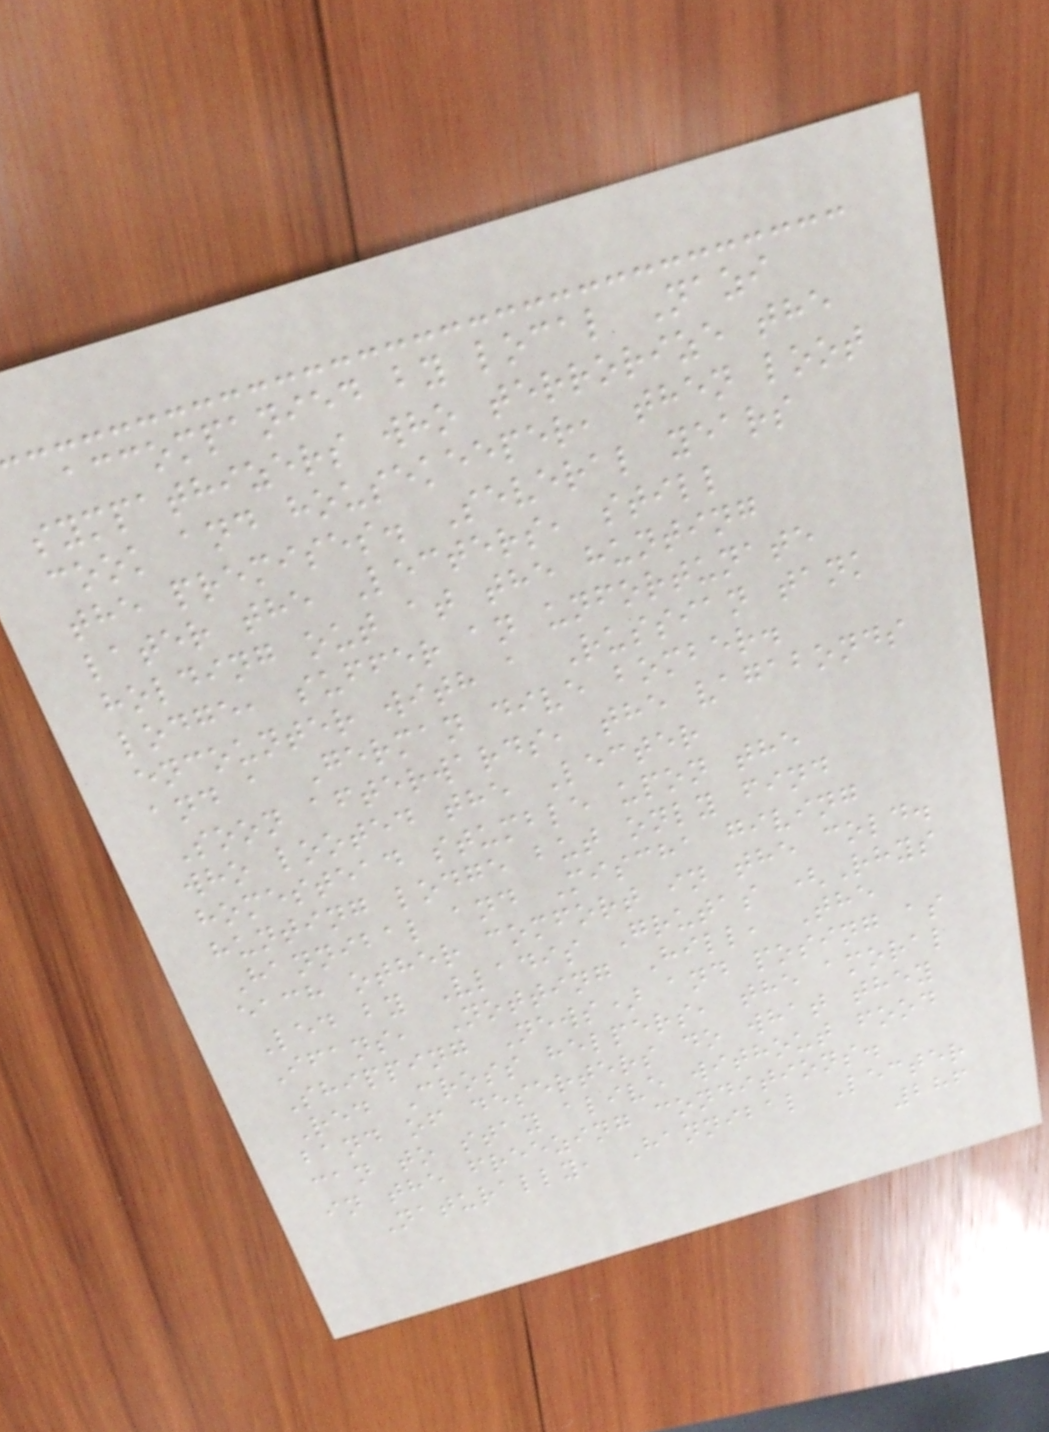accompanied by local Nazi
sympathizers who terrorize the
cook and housekeeper, then loot
the premises. Several years
later the Lecters, still
holding out at the hunting
lodge, suffer an unfortunate
encounter with a Russian tank
and a German dive bomber.
Soon afterwards, the vagabonds
who looted the Lecter
homestead stumble upon the
hunting lodge but only find
Hannibal and Mischa giving
each other comfort in the cold.
Led by Vladis Grutas (Rhys
Ifans, Notting Hill, The
Shipping News) and posing as
Red Cross helpers, the amoral
band of deserters do what they
can to stay alive without food
in the freezing conditions.
Naturally, Hannibal Lecter
286
